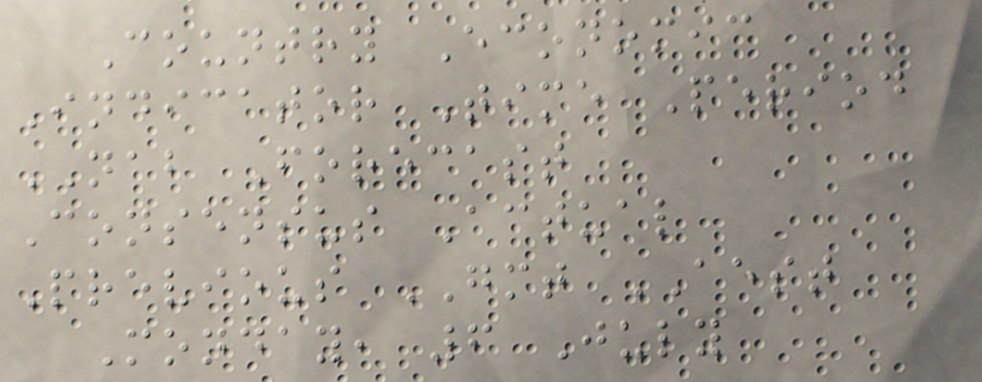Country Economic
Indicator Time Period
NAB Forecast
Consensus Actual
Previous GMT AEST
Monday, 6 July
